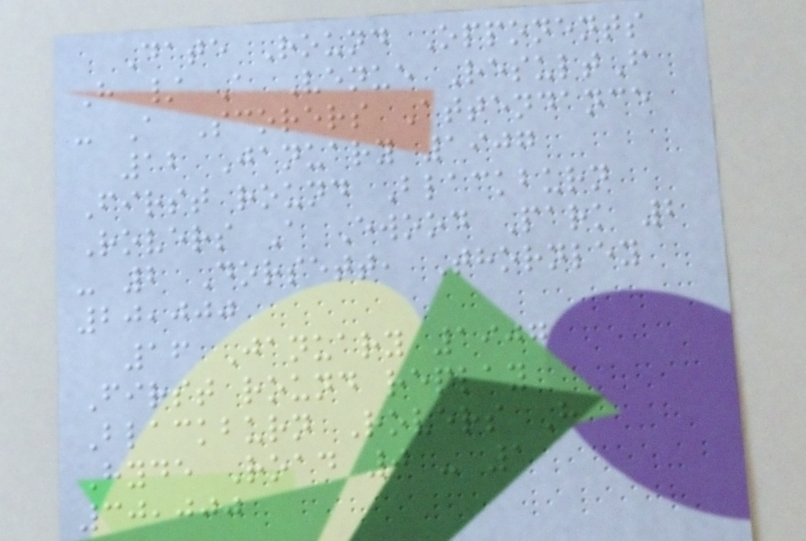Date Round Opponents
H / A Venue ResultF
- A Scorers Attendance
12 January 1907
First round Blackburn
Rovers A Ewood Park 2
- 2 Dorsett, Thornley
20,000
16 January 1907
First round replay
Blackburn Rovers H
Hyde Road 0 - 1
30,000
